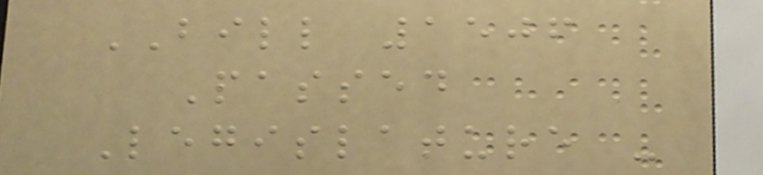BILL 1506
Passed
Legislature -
